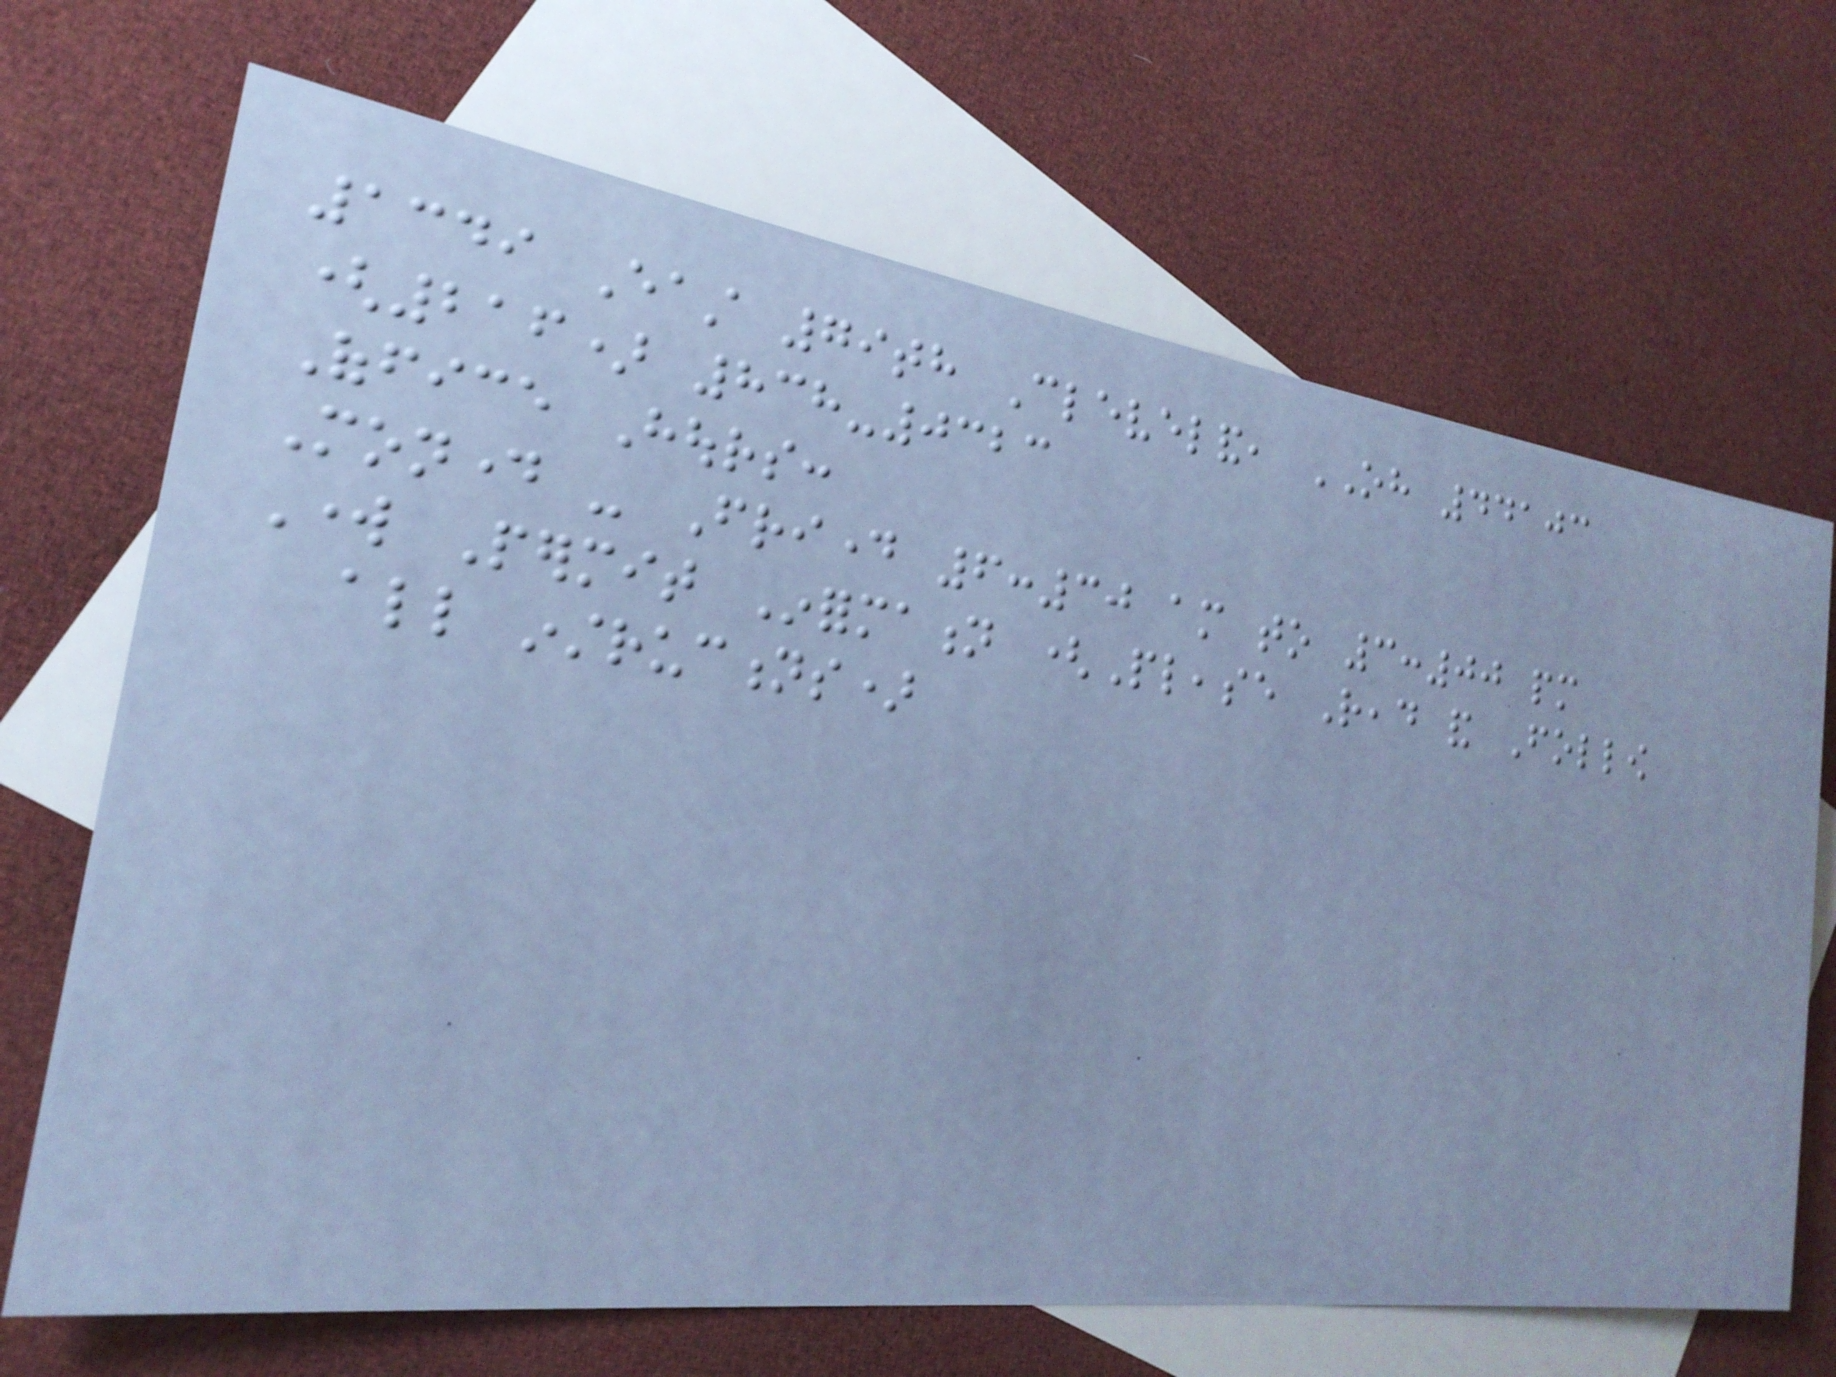1349 East 79th Cleveland, OH 44103
(216) 838-0323
Office Hours:
Monday - Friday 6:30 am to 3:00 pm
Work Permit Information (Please Read and Follow
all instructions)
